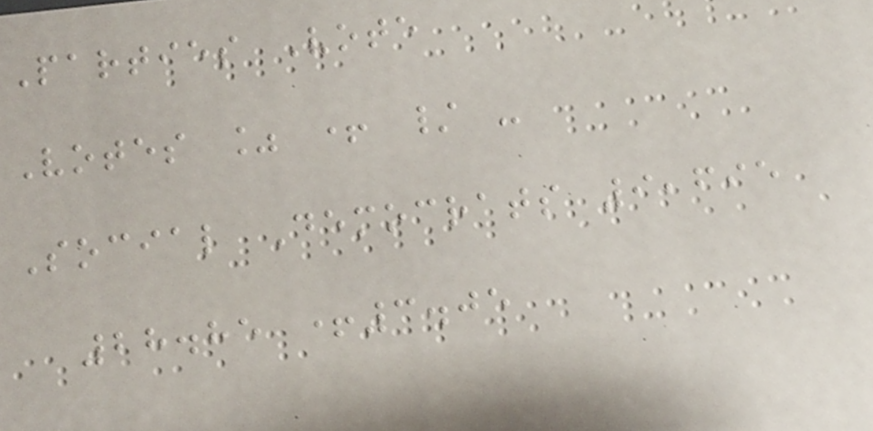Parties Vote
Votes % + / -
Social Democrats 9,695
28.85 +3.05
